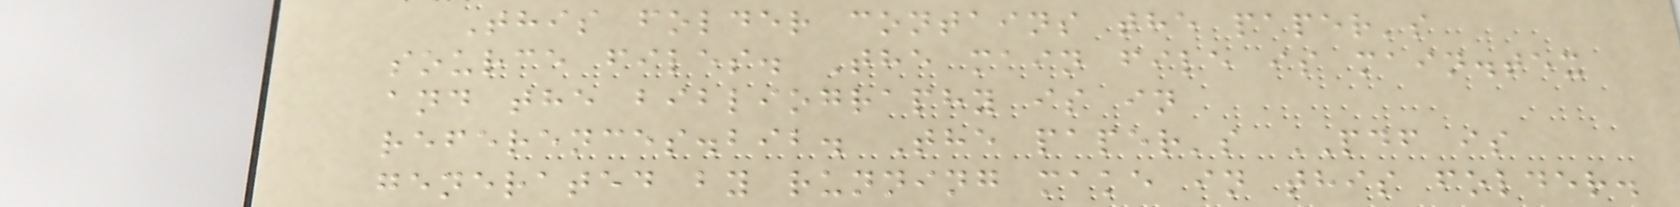This folder contains the paper's
source files. The main file is main.tex
and the bibliography is in
references.bib. The paper's PDF is
generated by running make in this folder.
